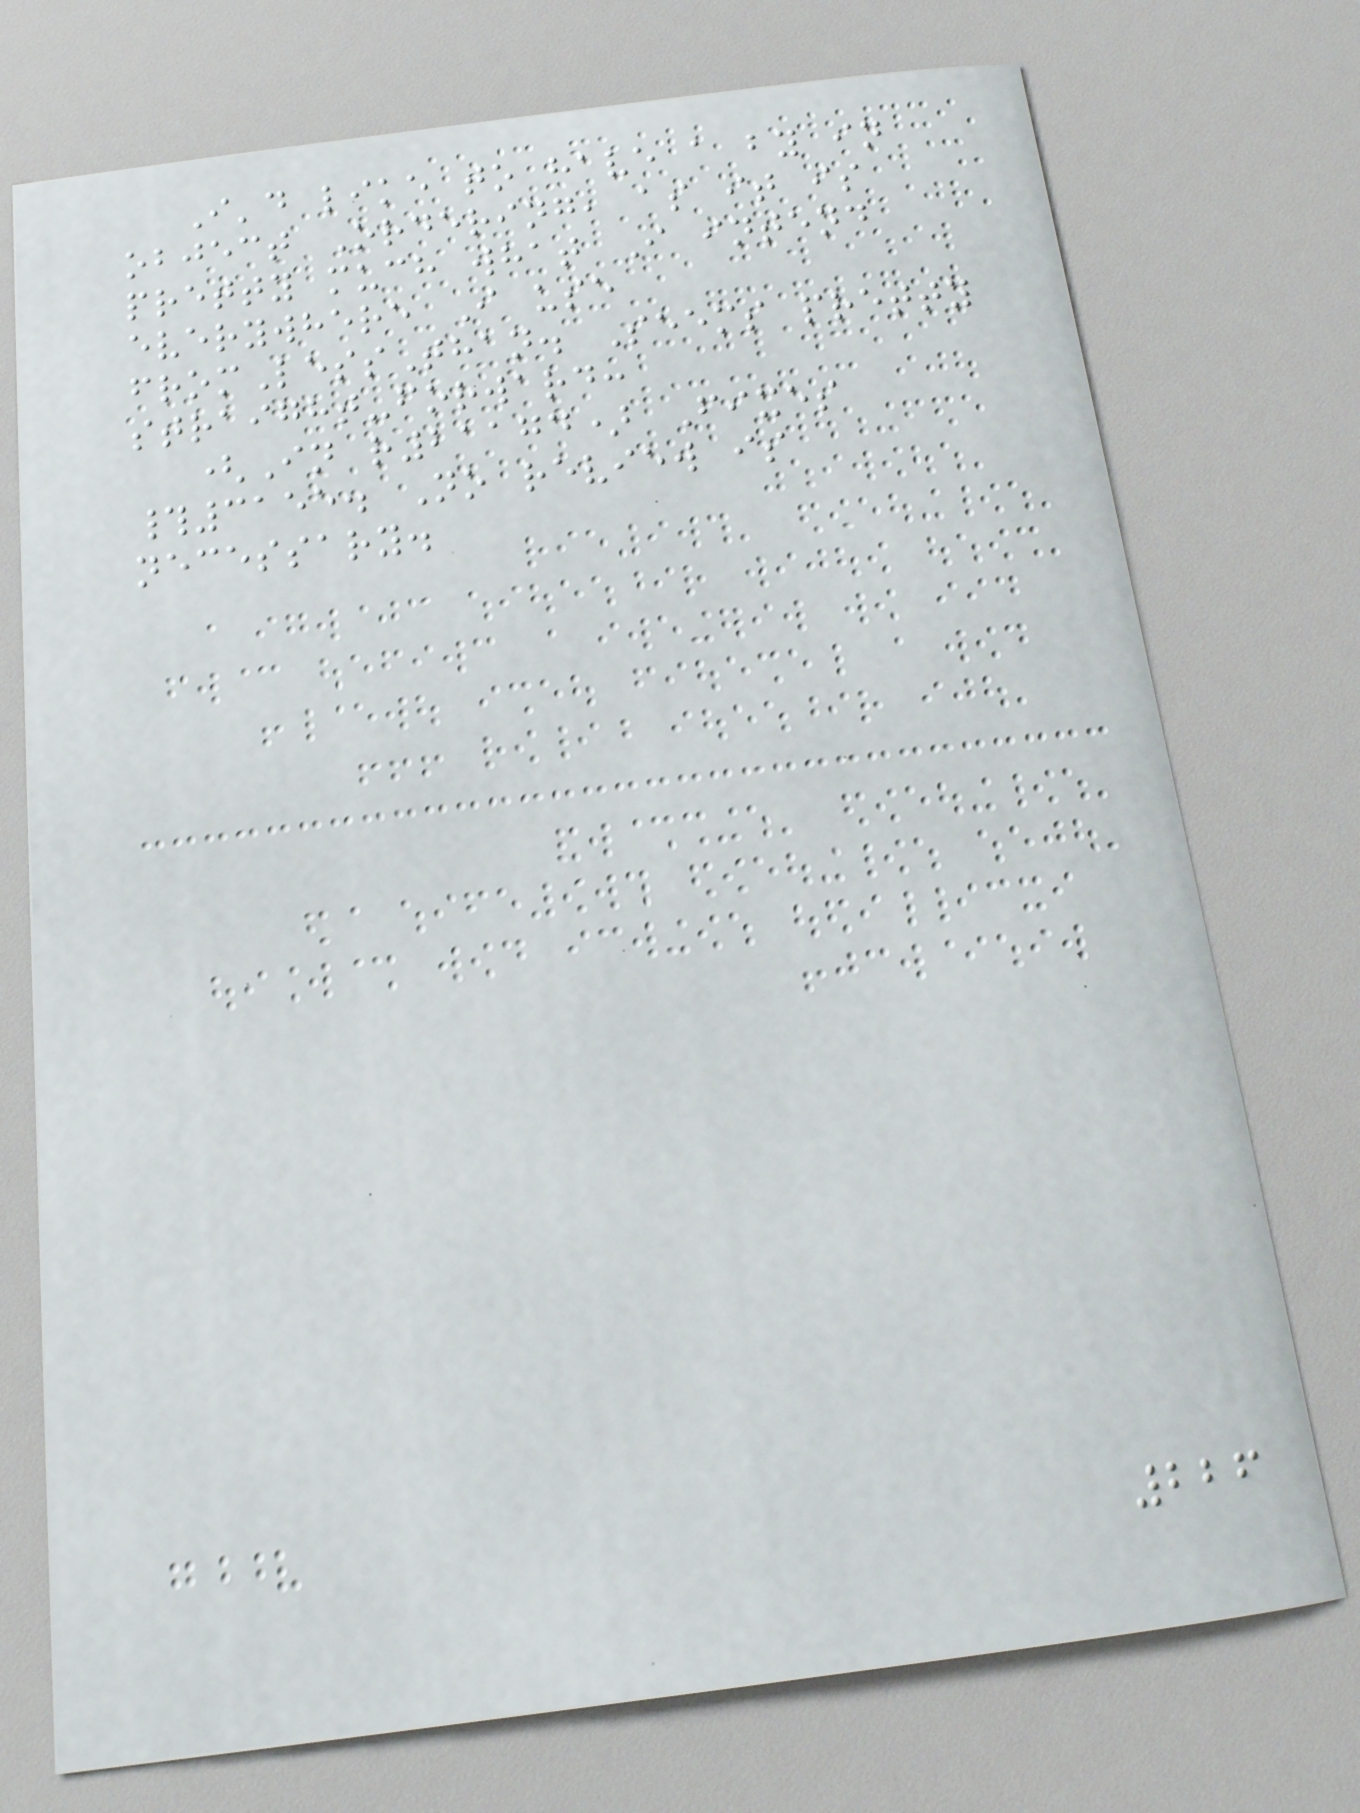I'd like to have a by in
object Ordering, as it is
pretty much what I intend
everywhere I use
fromLessThan. Seems pretty
straight-forward:
(In r21174) Fixes
#3155. No review is
necessary.
226
